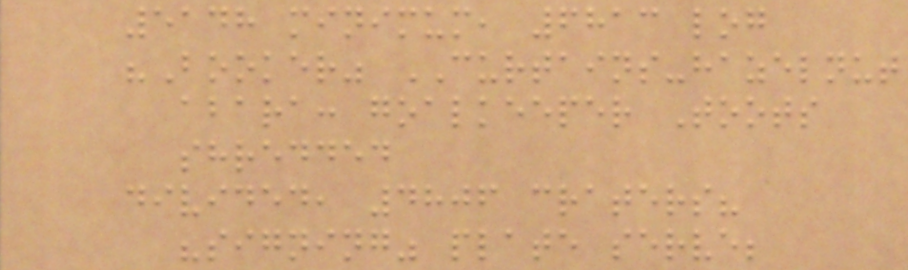5148 minimum, 6813 log
"Booker" CURTAINS-hazelnut
abara: goalkeeper Toots
shredded
divided, 4806 craters?
"signing" plate serve;
